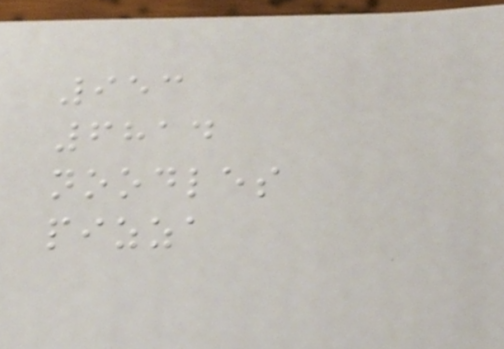953
6814
noodles
pizza
